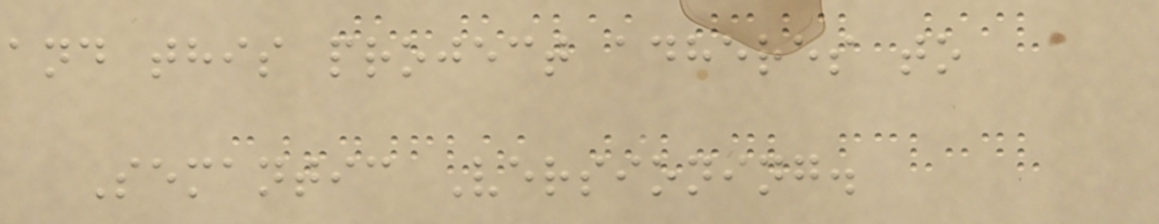and this project adheres to
Semantic Versioning.
